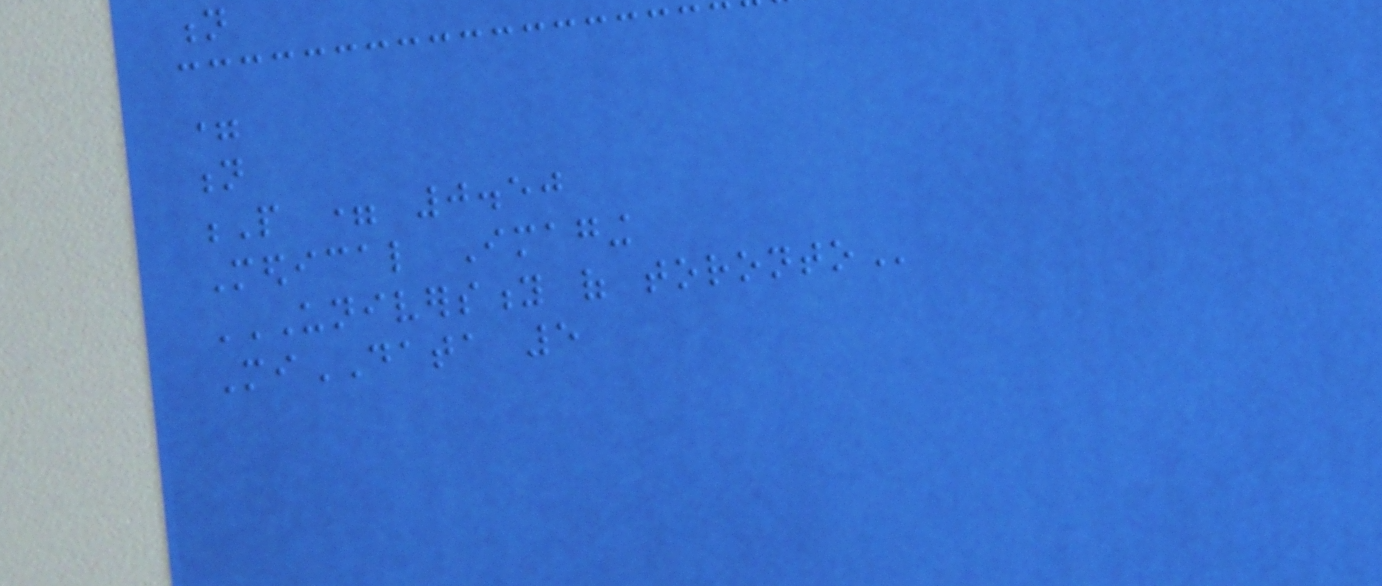n
=
n
P = 0.50
Medical Imaging
UNIVERSITY OF TORONTO
MiDATA 5
